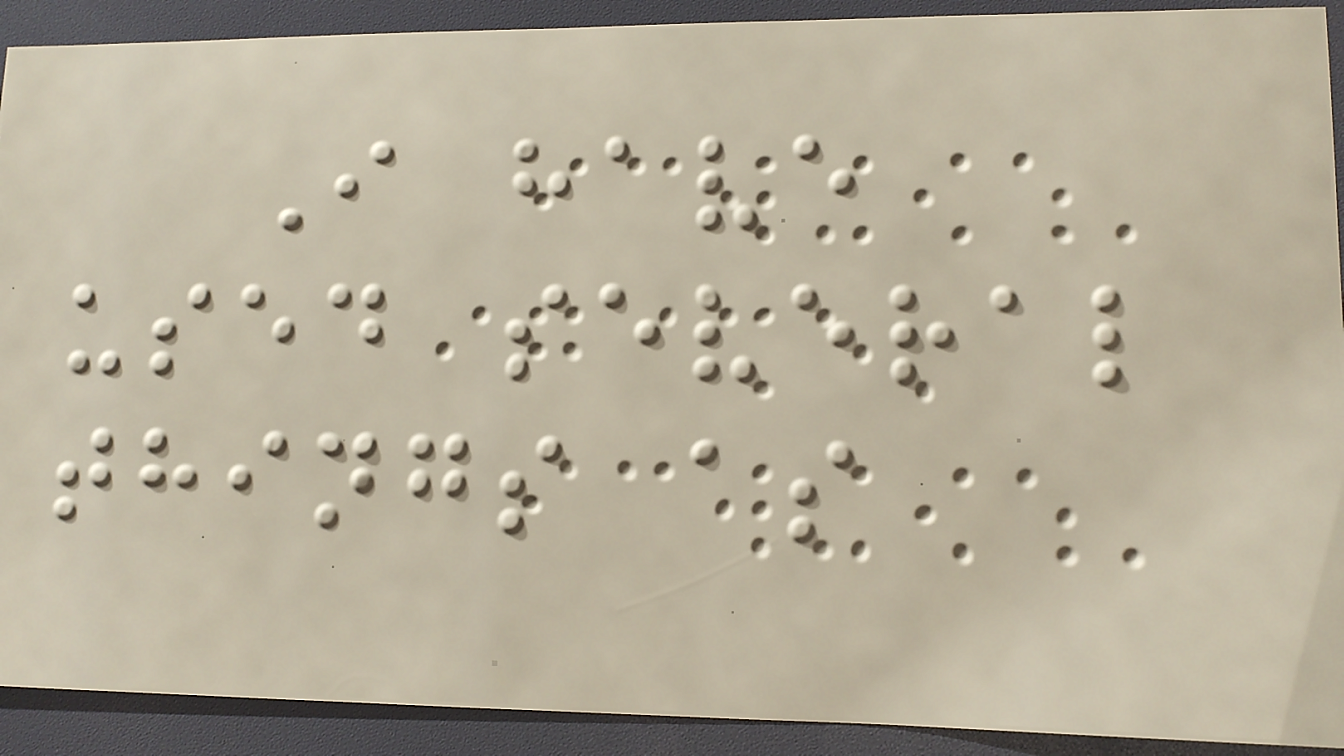I have
used several
things as
